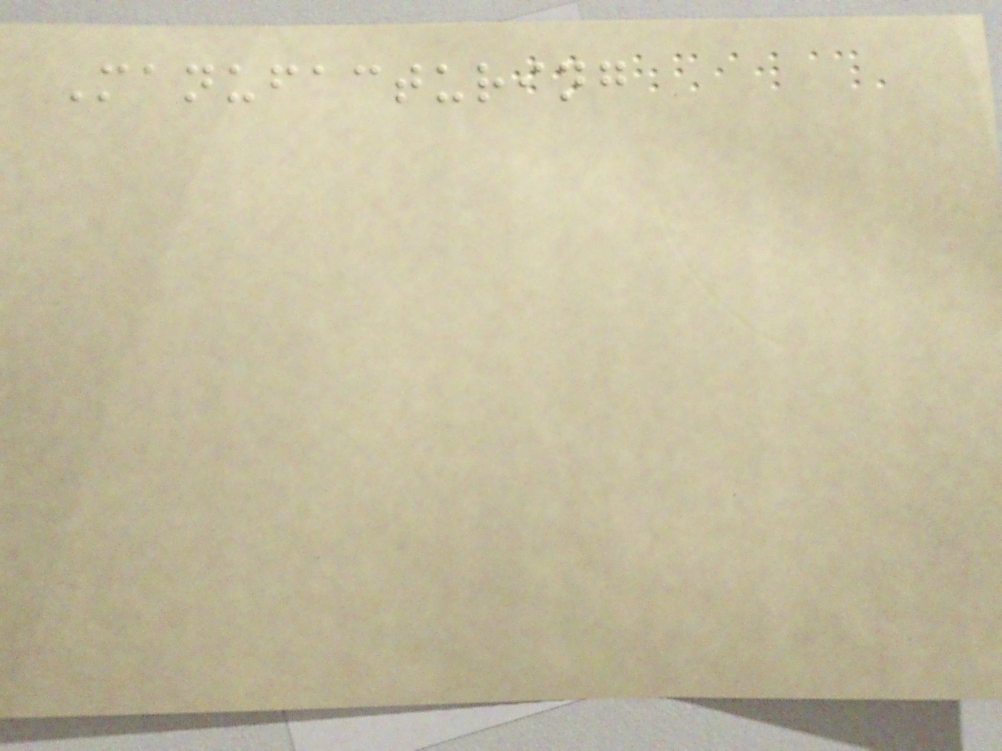Manufacturing
